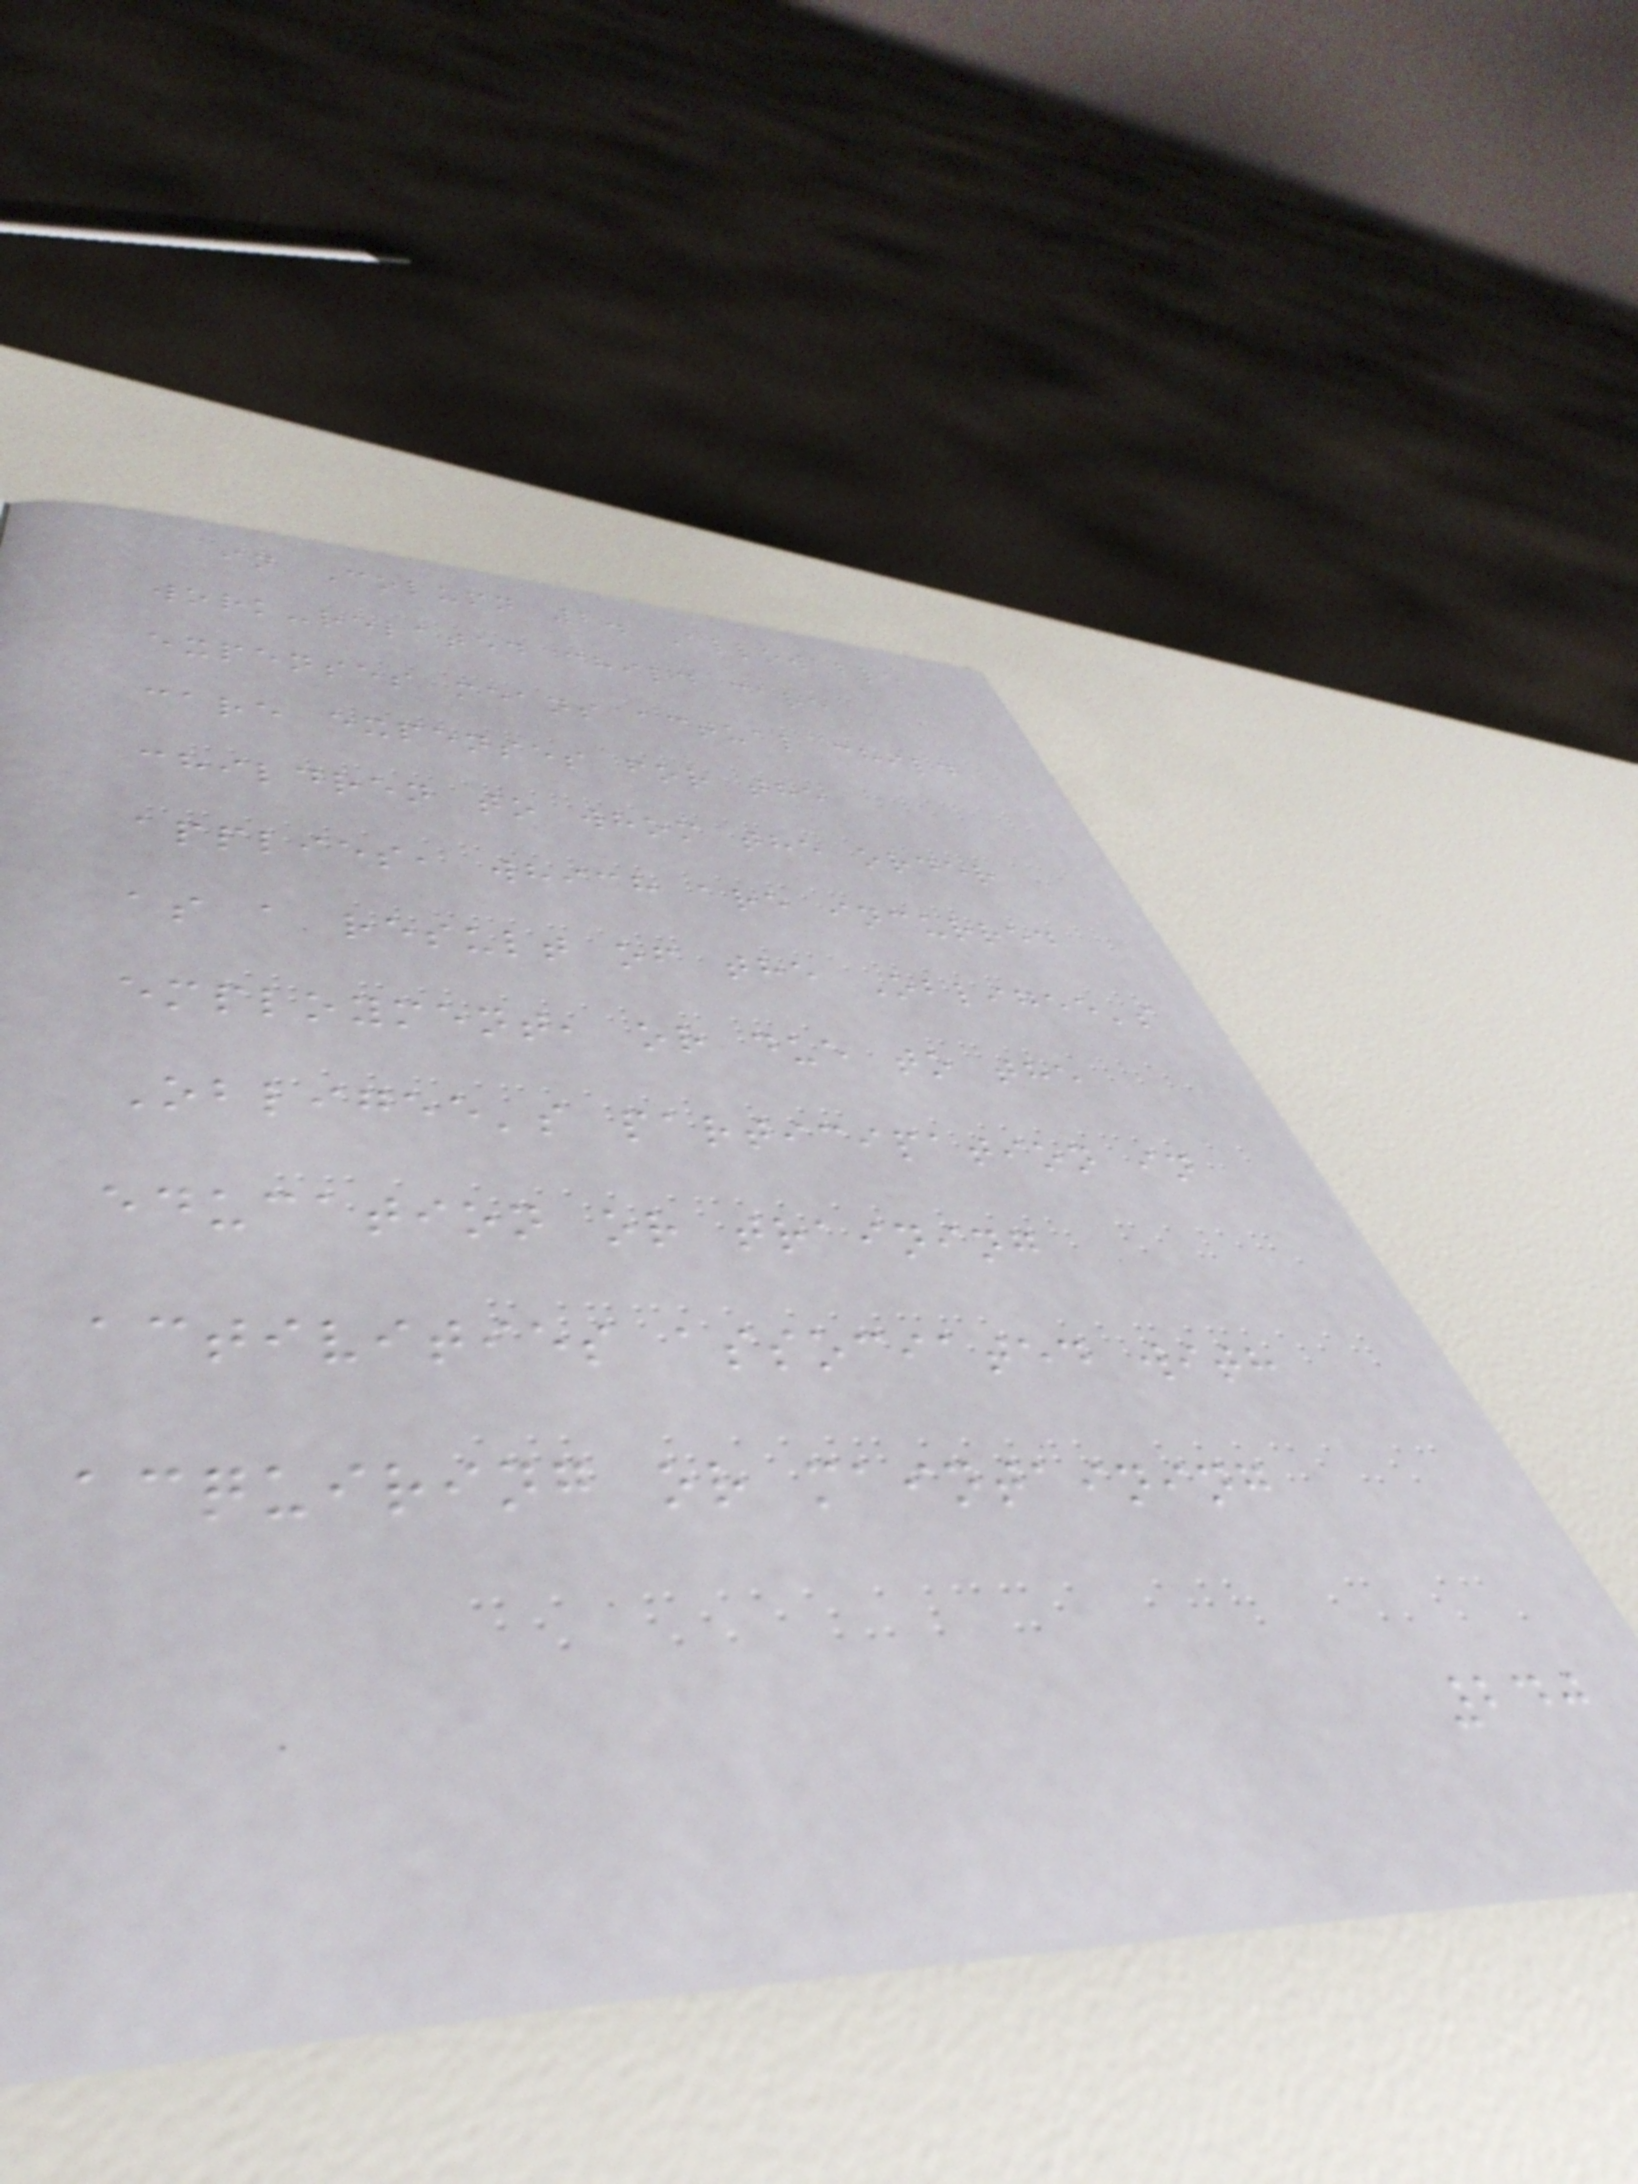in Column 2. Allowable
work-related child care
expenses means actual child
care expenses for the
children to whom the order
applies, which are incurred
as a result of the Obligee's
employment, or due to the
Obligee's participation in
education or training
activities associated with
acquiring or maintaining
240
